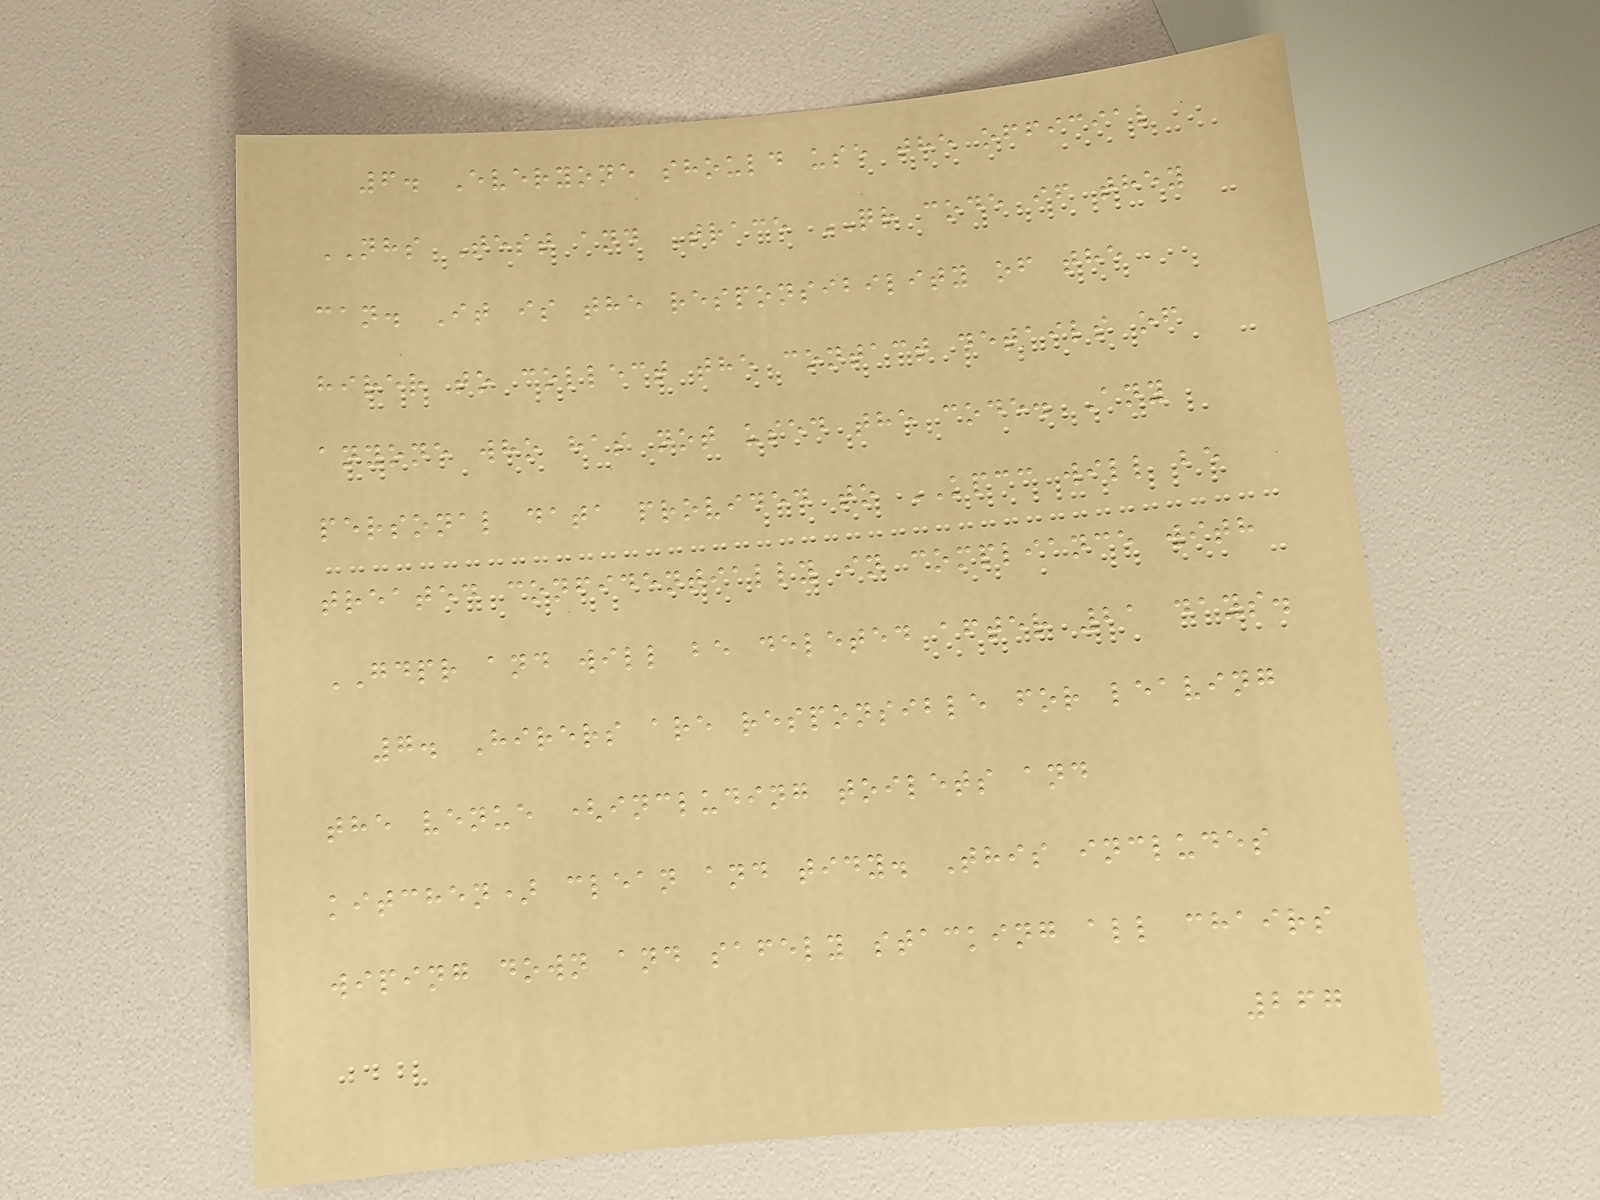6. Everyone should use the official
NHS Test and Trace QR code if they
can. It is the responsibility of the
hirer to collect the contact details of
anyone who has not used the code. Any
personal data provided to KPCC will be
treated confidentially in compliance with
GDPR and will be deleted after 21 days.
7. Hirers are responsible for leaving
the venue (including toilets and
kitchen) clean and tidy. This includes
wiping down and safely stacking all chairs
267
